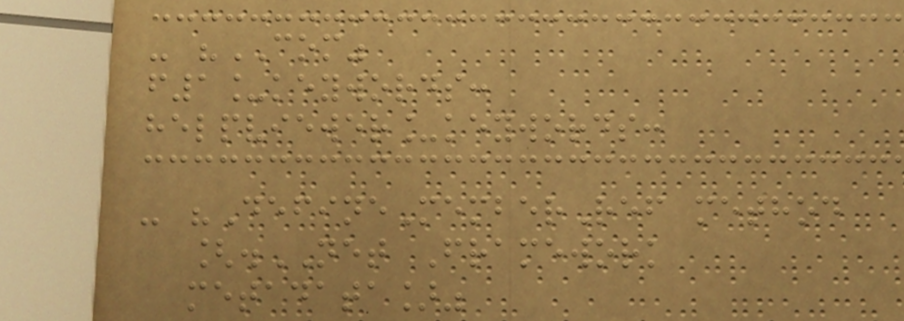- "COM"
f1_keywords:
helpviewer_keywords:
- "DefineMemberRef method
[.NET Framework
metadata]"
